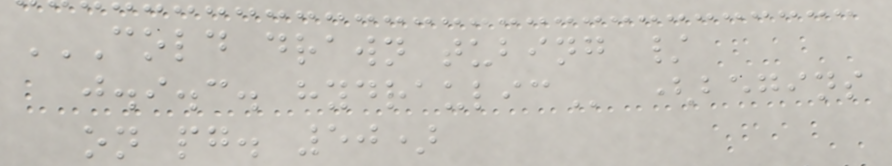COLD DRAWN TUBING /
J.I.C. HYDRAULIC (begins
on pg. 50)
